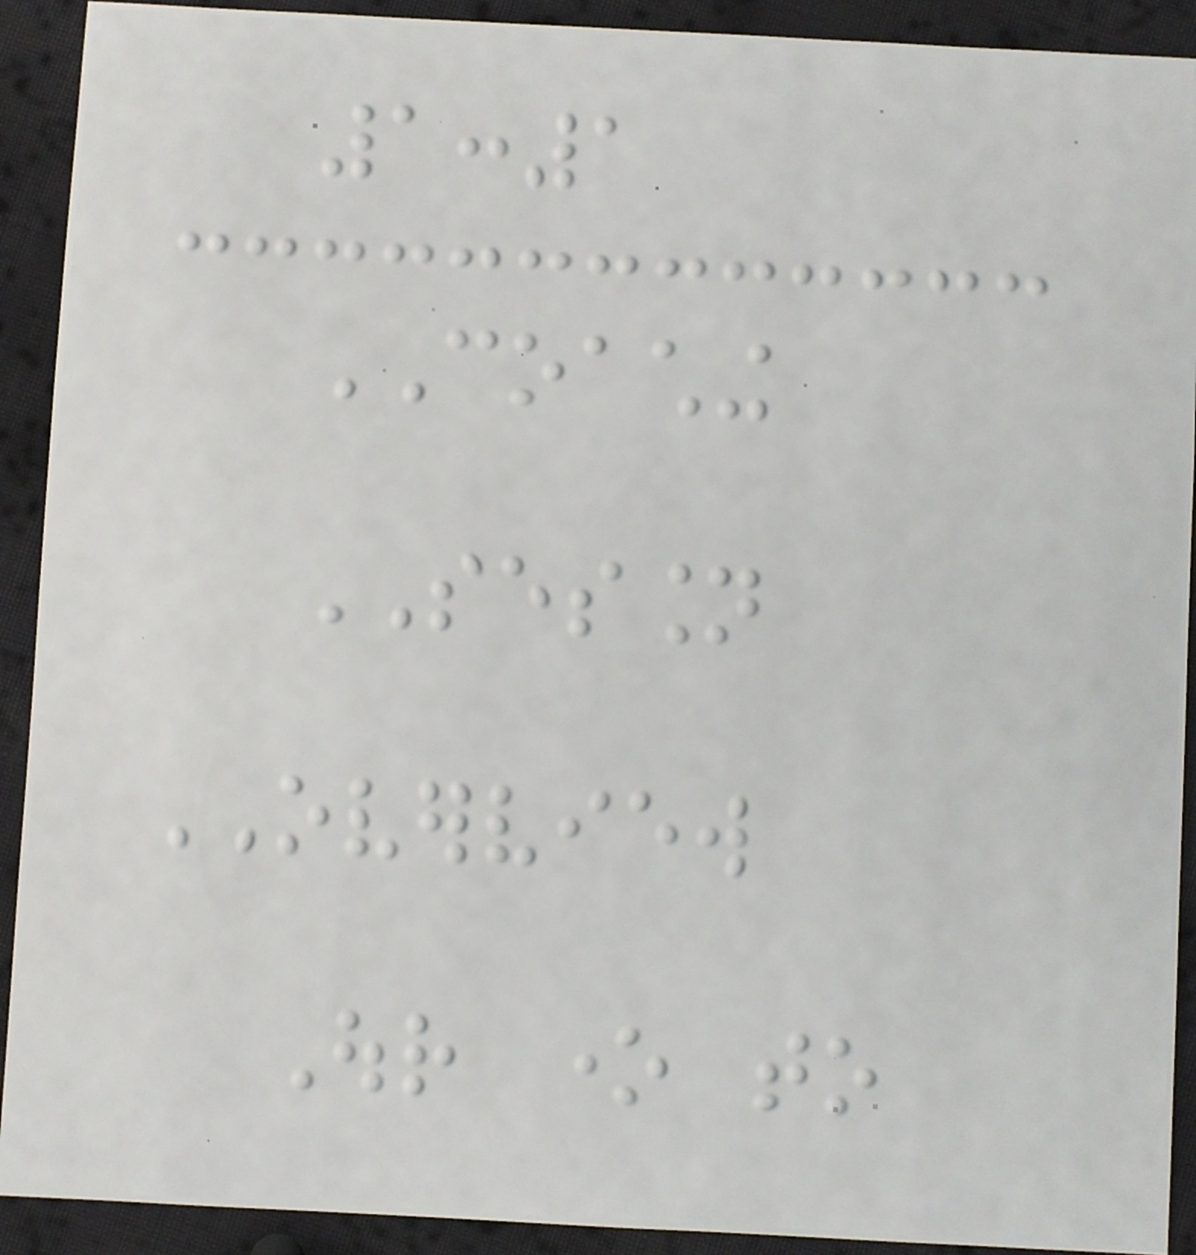1:1
COACHING
SESSION
OVERVIEW
Our one to
